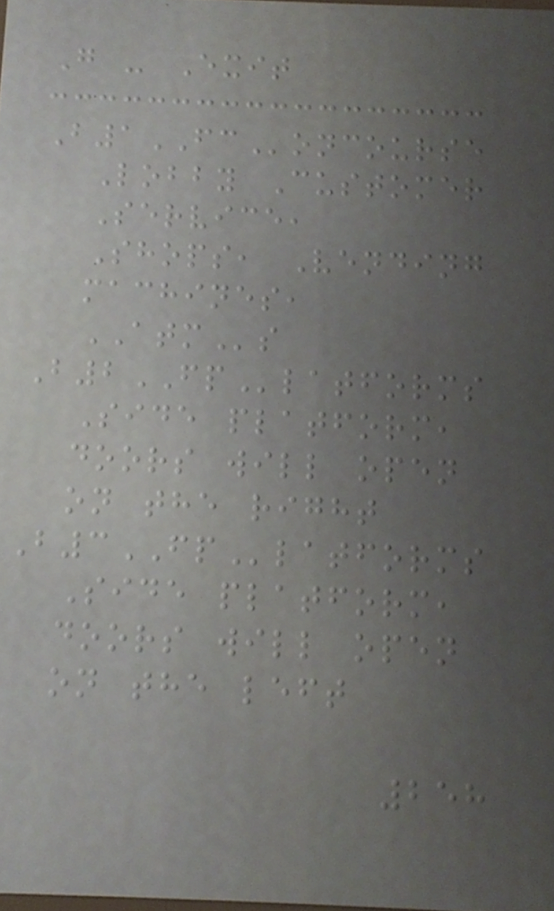G - Exit
B1FConcourse
Lobby Customer
Service,
Shops, Vending
machines,
ATMs
B2FPlatforms
Side platform,
doors will open
on the right
B3FPlatforms
Side platform,
doors will open
on the left
258
